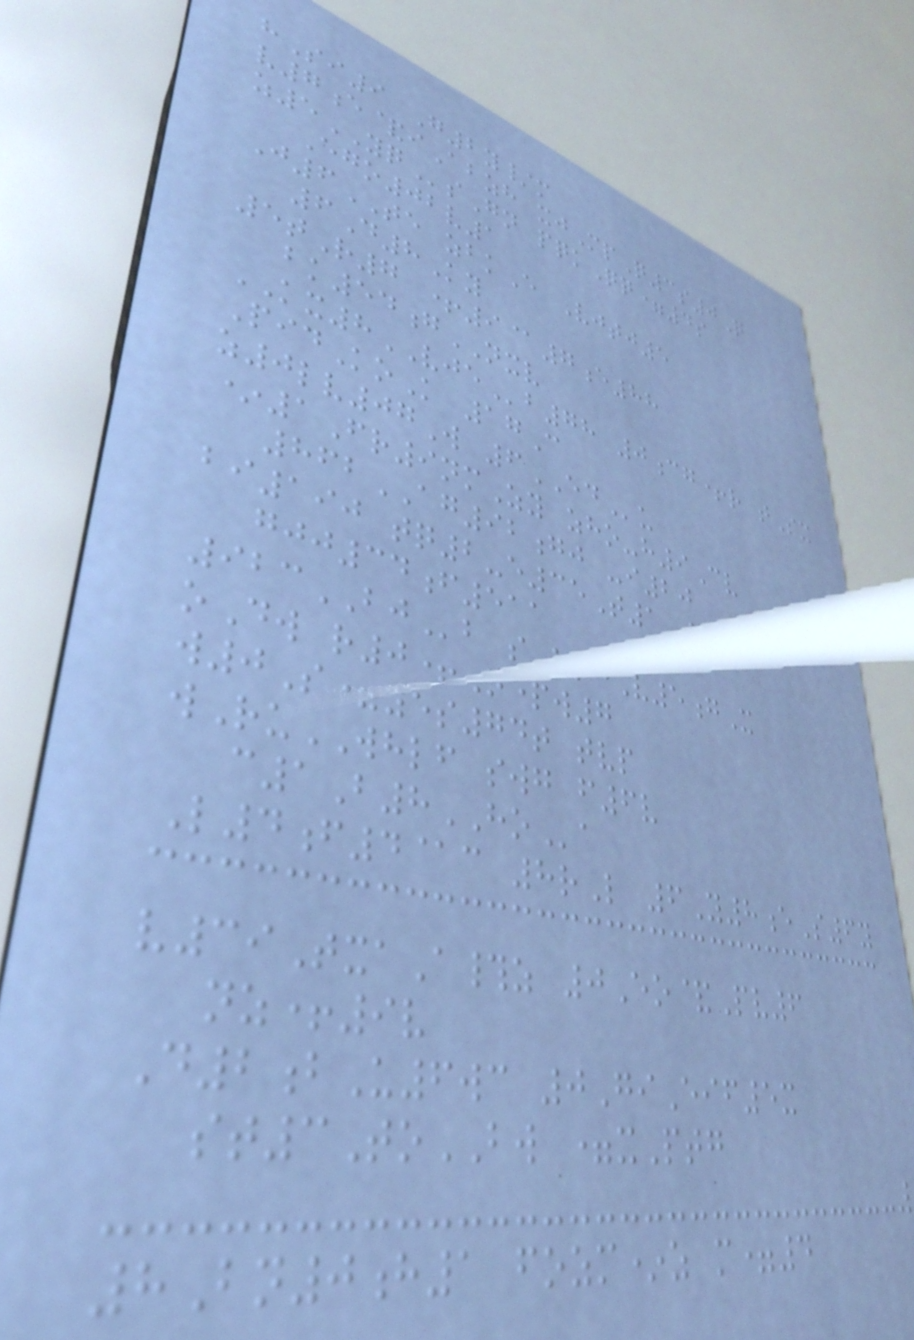hSi9 G2y/m
v7e&iAbzh xjMpQ3s0Q
z5YQsGn pqkQq=4s
Ego02v1
J6TE zbkE Vjtj5
6D8Ky
5tR7 +9@7e88
bk54gNXV
KX8VJEb78 0cg+r tSx
PidKoK 17C
z0lv07W 6EDu
*1Fr9nmZy zho-h9Cv
862AG92gj -i20
bi190 tq2-e35T1 5=q
gjj34f511
923BJb sOrhV5gX
oDw r0+Nepw7
w0S=5s74t tvp
wRuWHLF swg f6v
c1B8HOa
L4f4@c 8rL 6Y8eS6y
v39TxaA#z 0Eo&Pv6
nz+9v
D2bU6wc 0GiEif5x
st3ToBW =xPtg
8Bn0h1 fozm*z m=4
